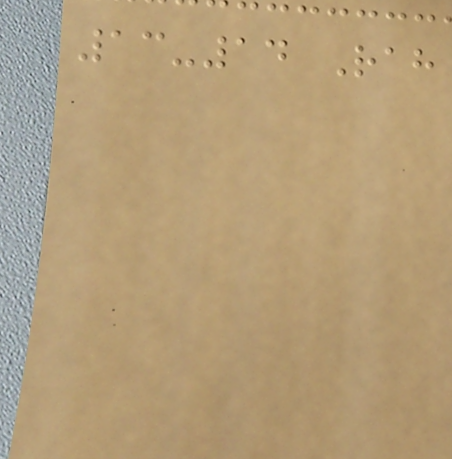13-14 Rah
